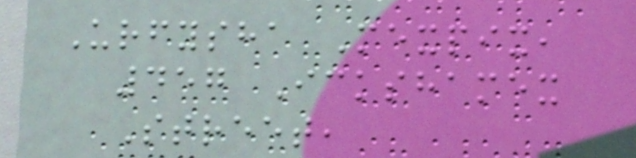Urfysha Mexpix,
457 Ickshamex
Street,
